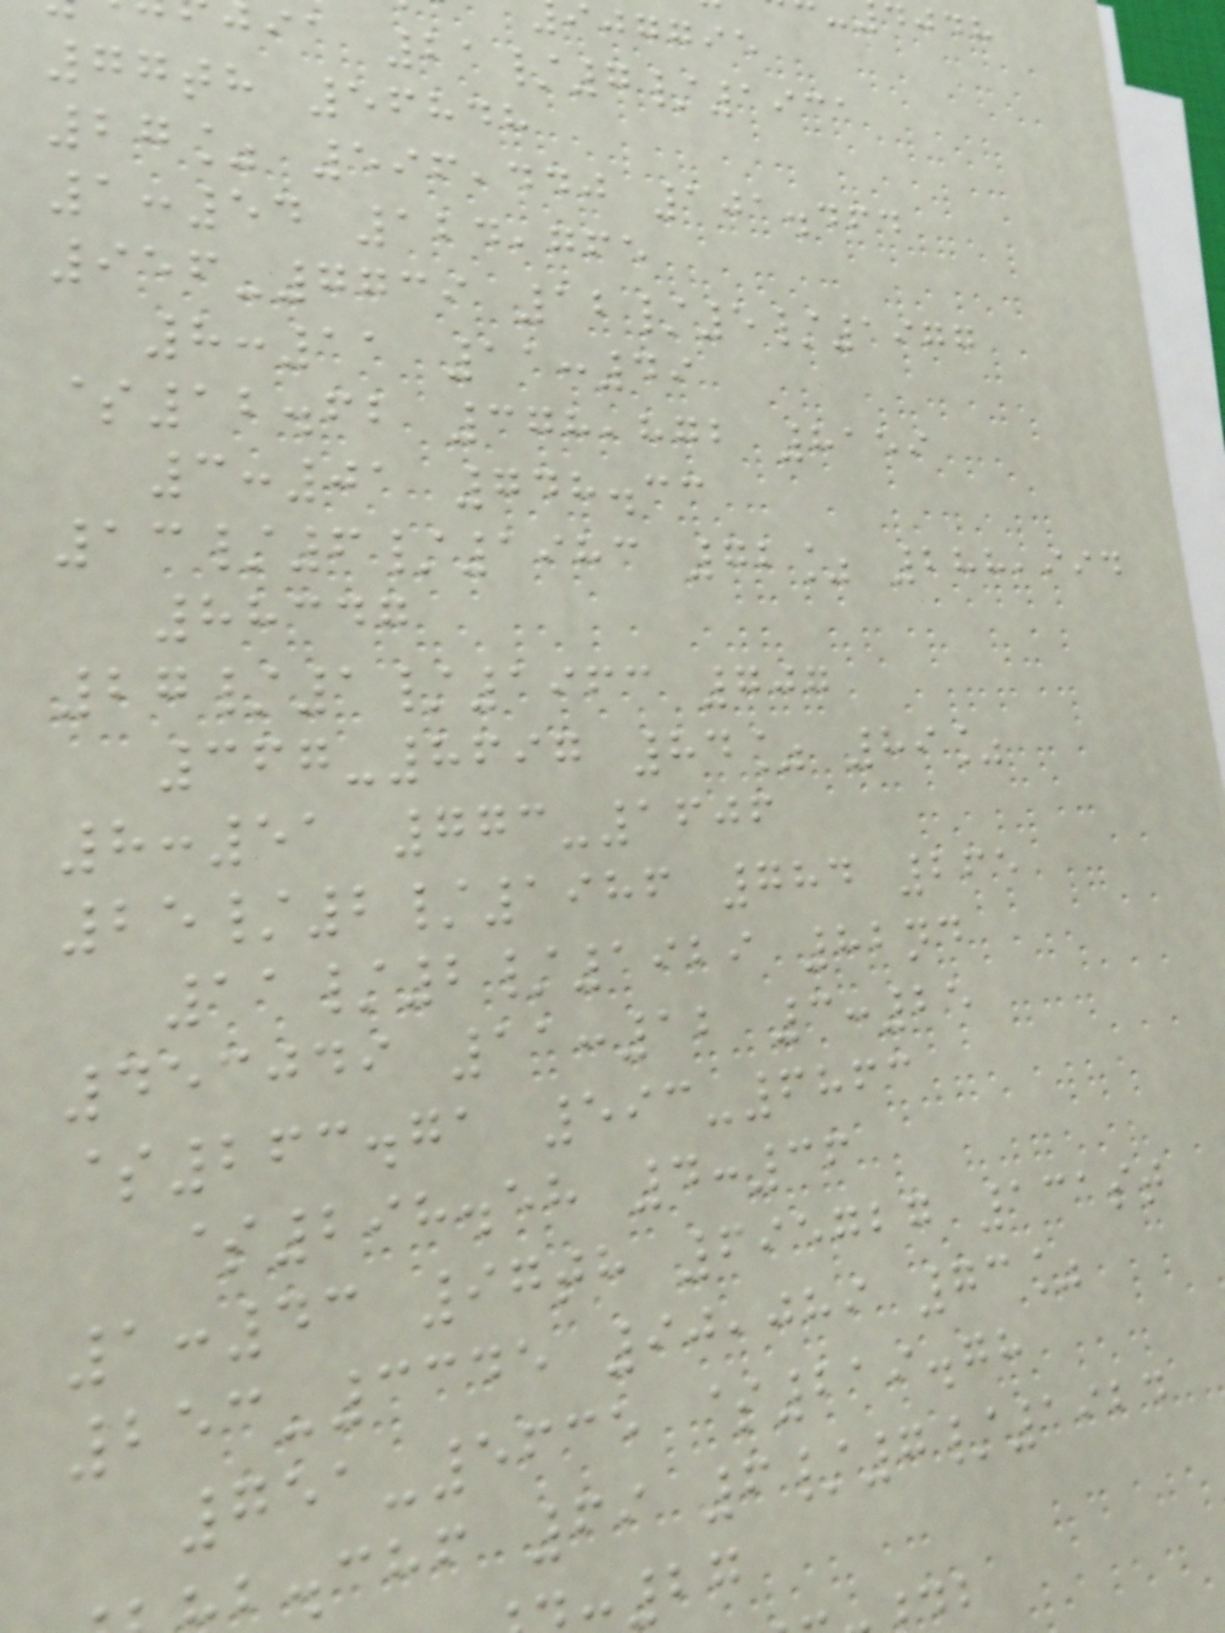jggie
ia 21/7/1931
77th 56848
27% 596,440 101.464
1:54 124,765
956-7739 12/5/1977
8:11 11:49
$12.62 378,872 8159
3:01 748.33
13/6/1983 72% 288,994
88347
27/1/1963 707
367-8697 84% 89%
8:51 773-1606
25/2/1986 784 265
11/2/1929 82nd
453049 11:12 3:25
$263.71 593-6863
$298.58 4:36
1:43 97th 695727 131st
253-3345 90,089 73%
751-5635 $219.78
.chf 69 6/7/1924
